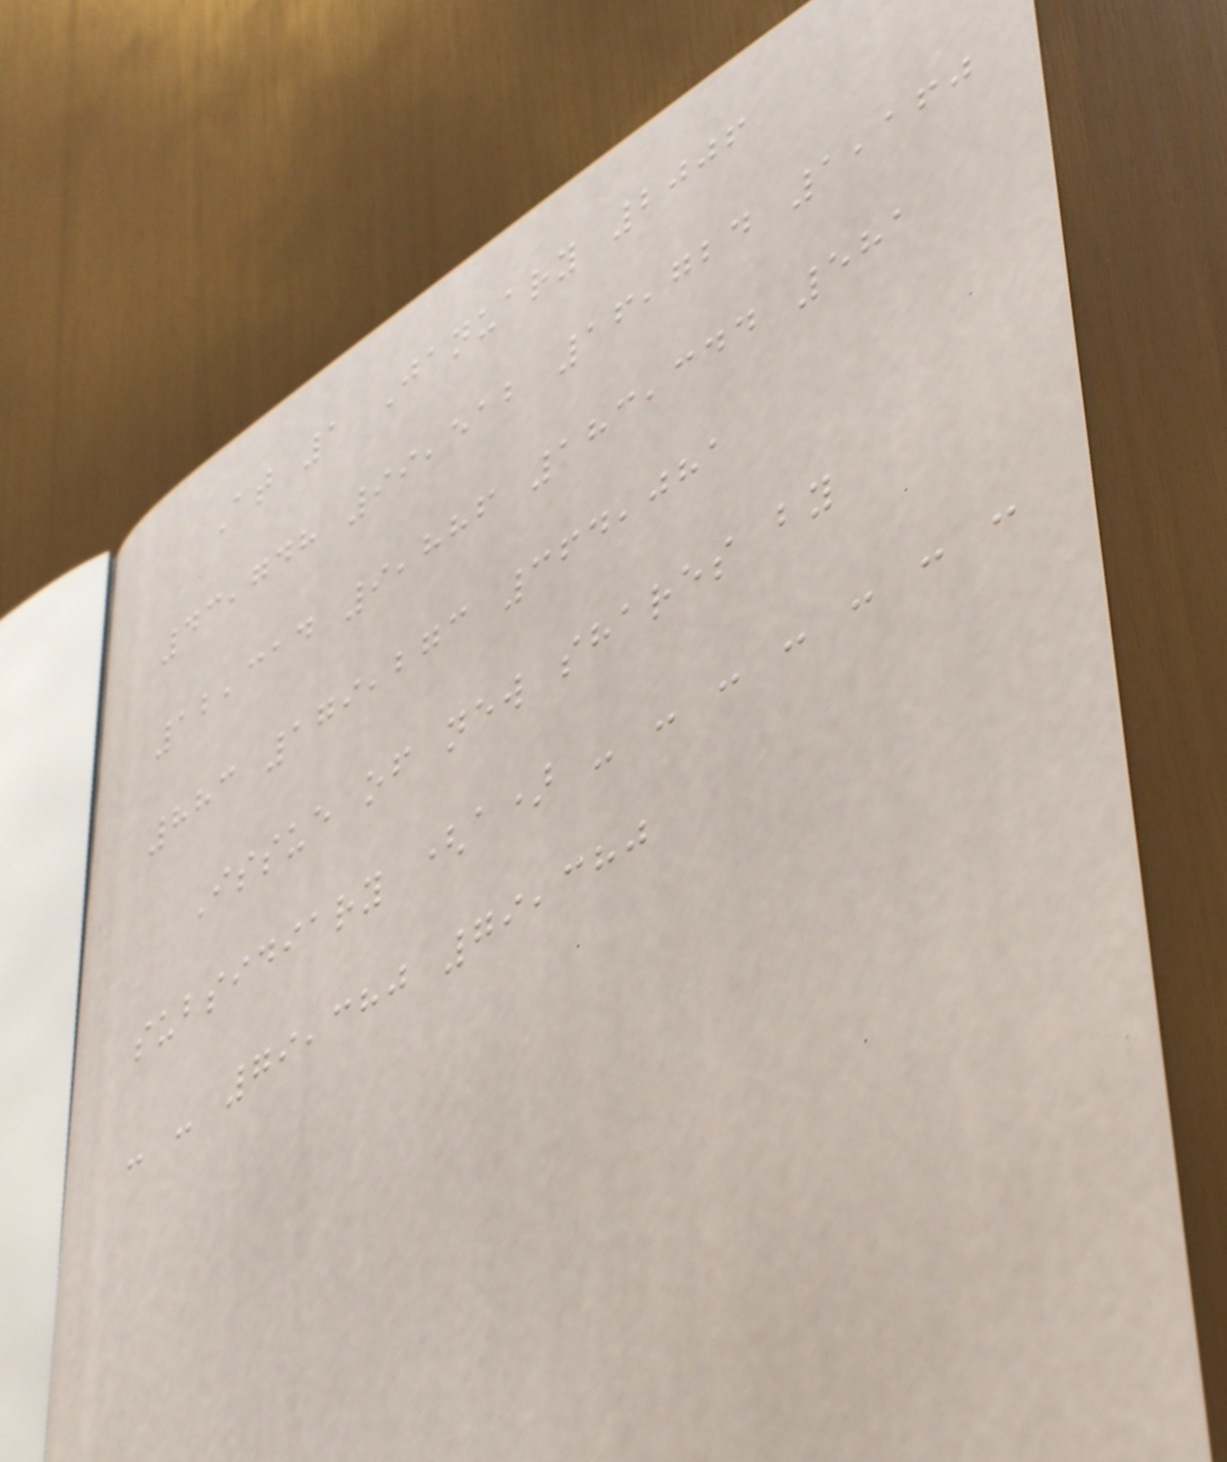At 1 January 2006
43,748 99,512 16,724 1,160
12,314 9,886 183,344 581
883 179,273 364,081
Issue of new shares by
subsidiary (a) - - - - - - -
- - 79,380 79,380
